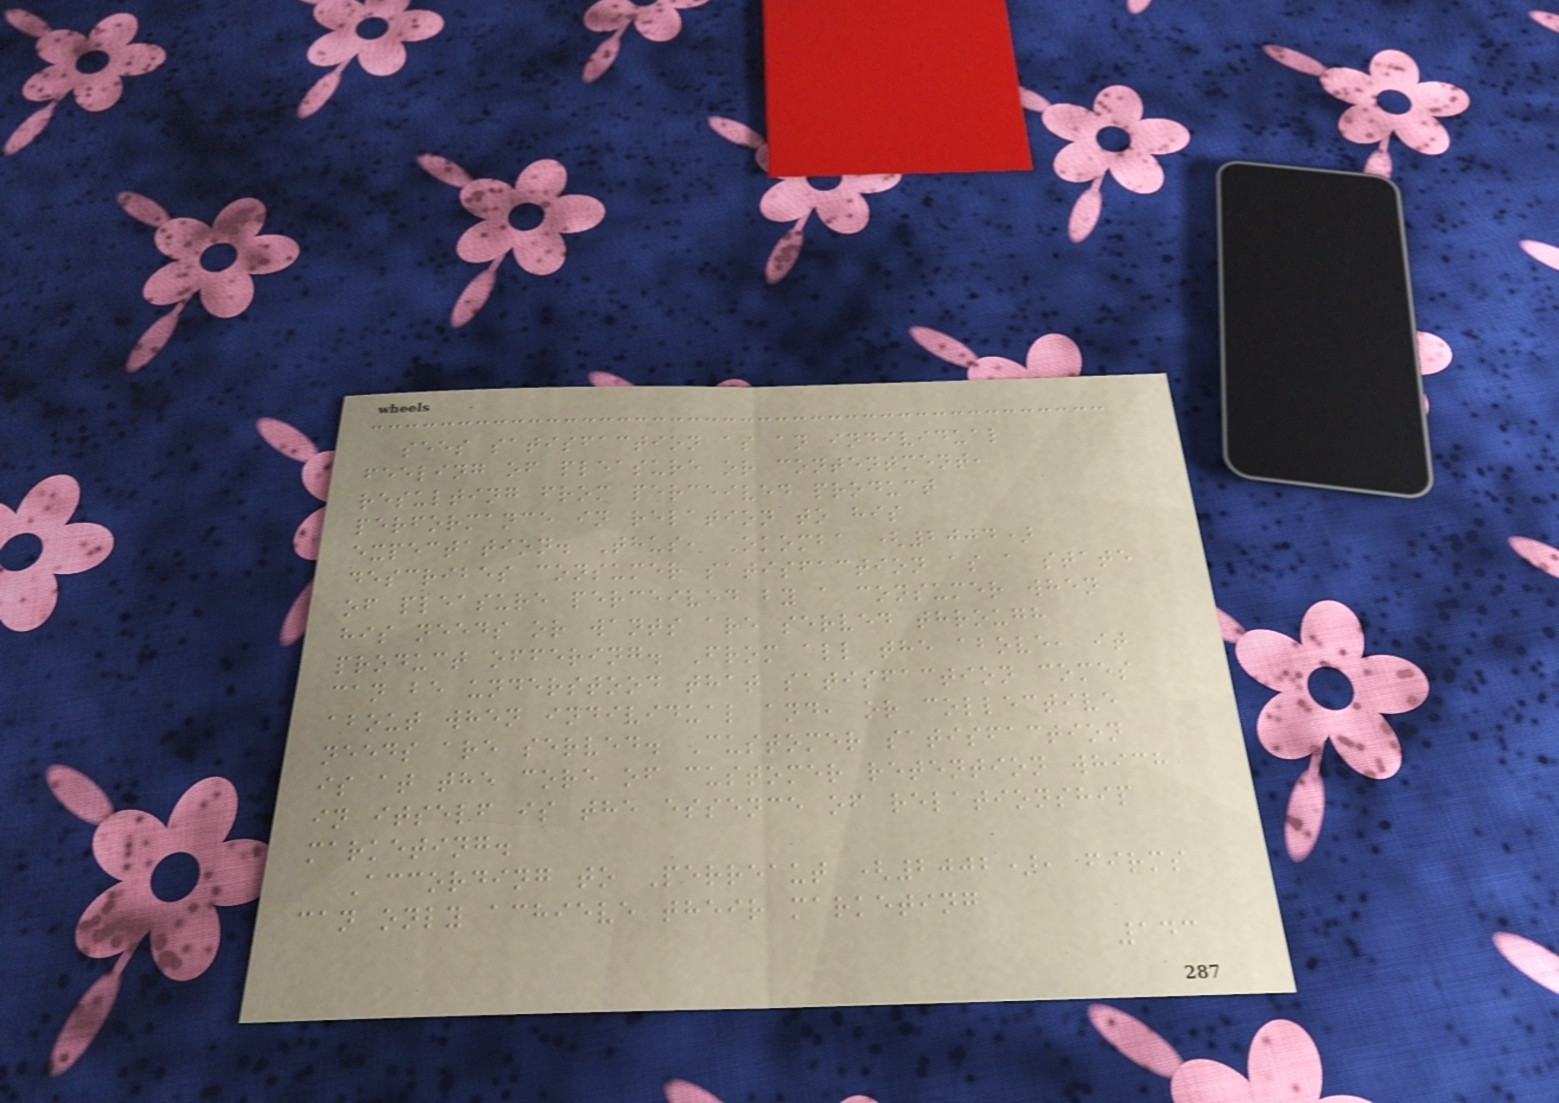sees satisfaction as an individual
feeling of pleasure or contentment,
resulting from perceived product
performance in relation to his
expectation. Thus, Okomba (2004)
describes consumer satisfaction as a state
of pleasure perceived by a consumer when
his needs or wants are served through
product offering. From all the above, it
can be understood that satisfaction comes
about when individual and, or collective
needs are served. Customer satisfaction
is at the core of customer retention which
in itself is the essence of relationship
marketing.
According to Perreaut (2002), firms
can only achieve their marketing
143
